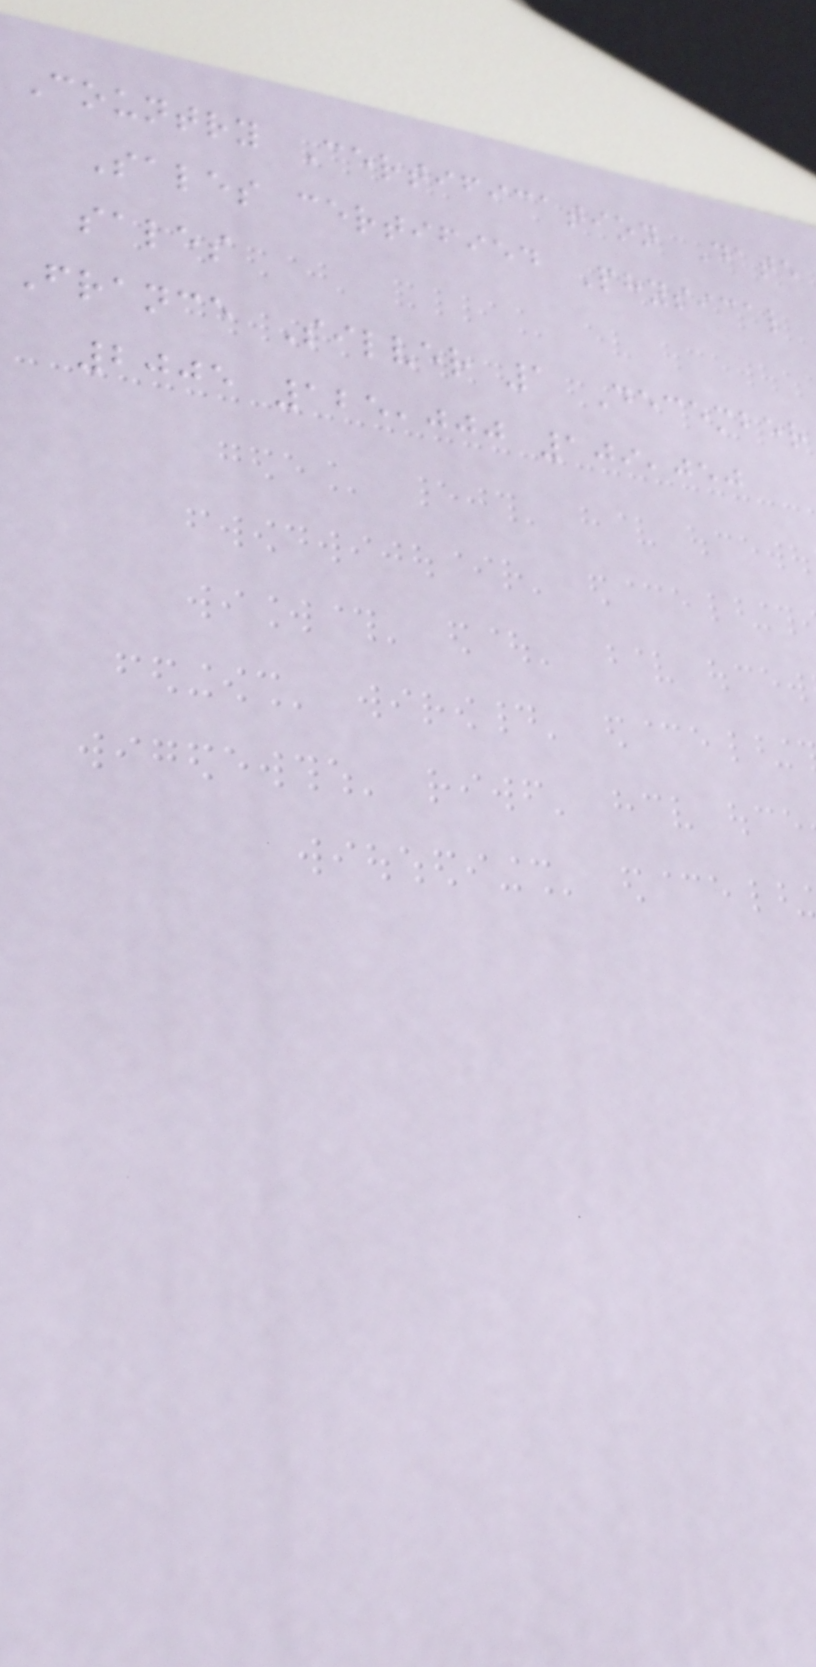Country Certification Date
Sales certified Physical
sales
France Silver 1 December
2005 125,000 109,050
